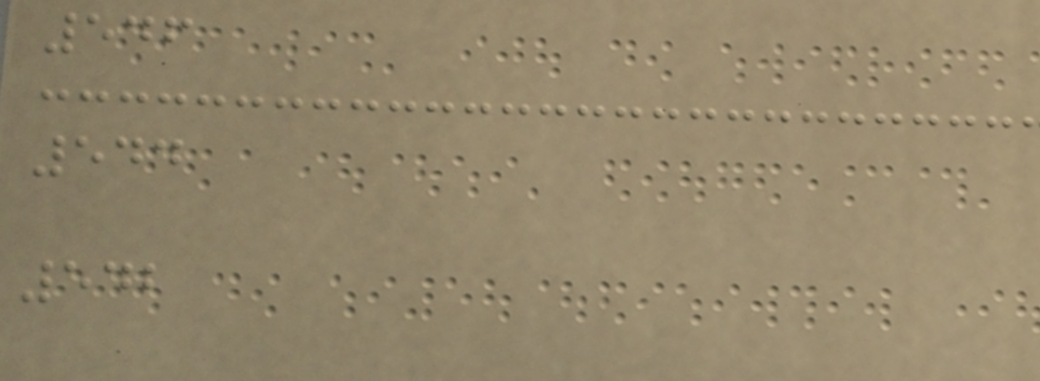546
544
542
